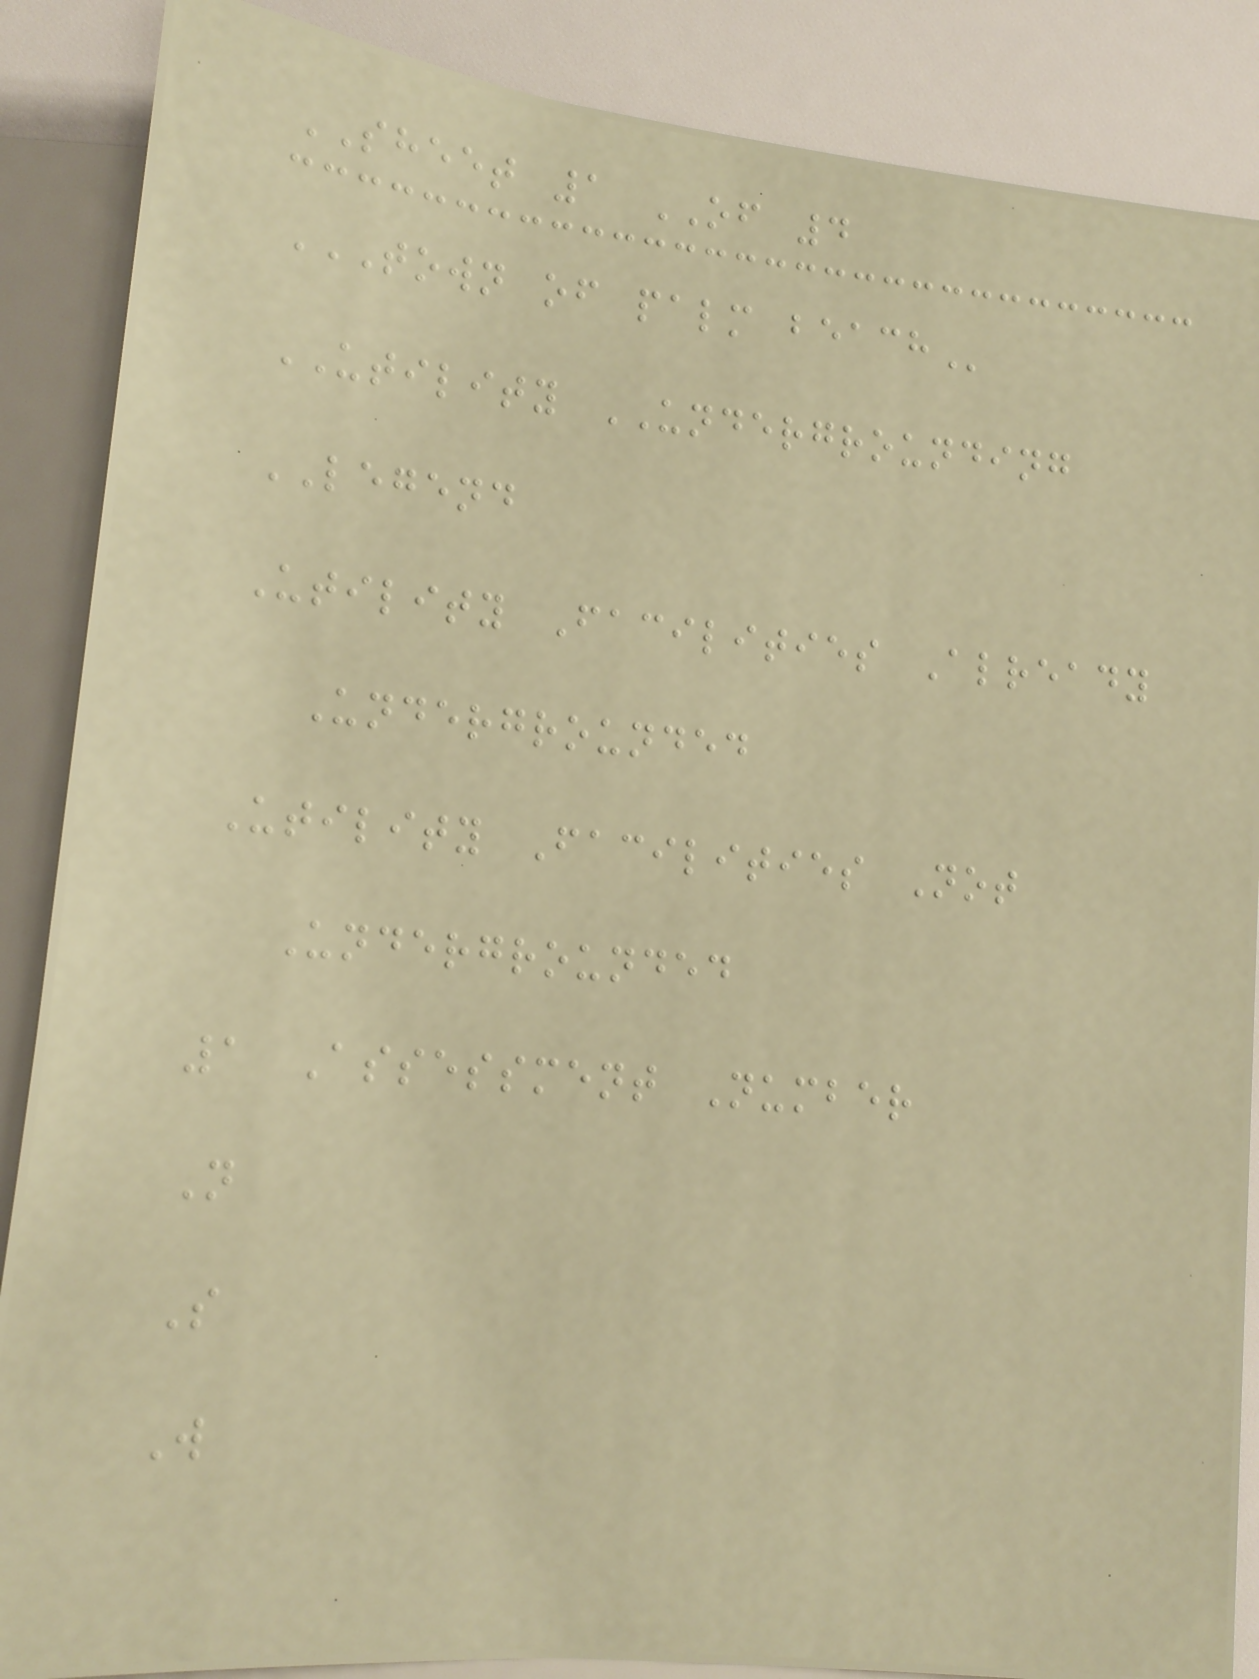SHEET 1 OF 4
TOWN OF PALM BEACH
UTILITY UNDERGROUNDING
LEGEND
Utility Facilities Already
Undergrounded
Utility Facilities Not
Undergrounded
1 Assessment Number
N
S
W
